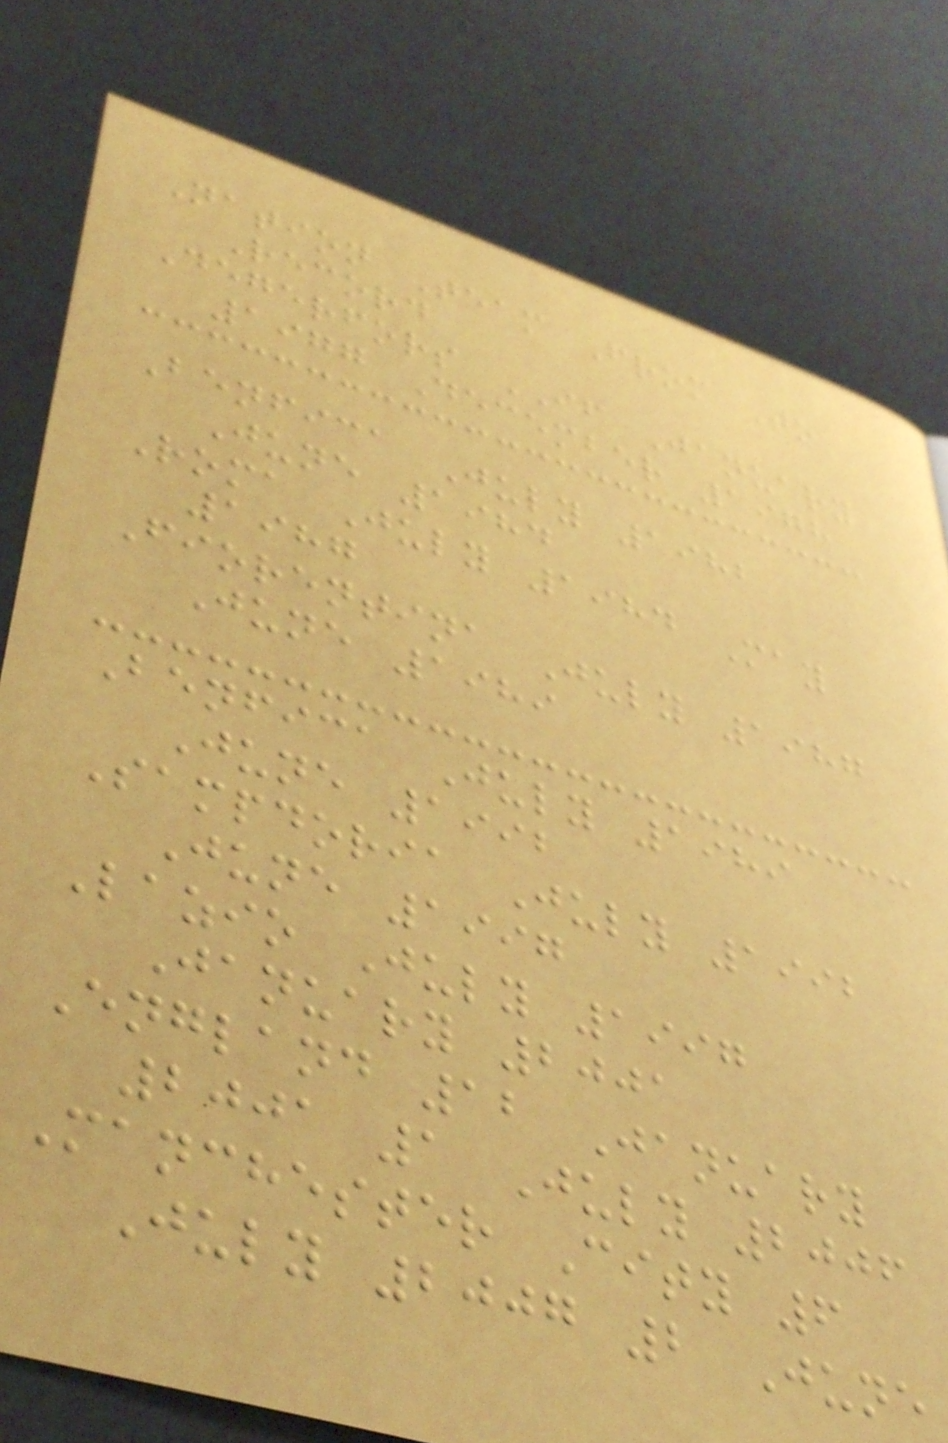Nation Team From To
Record
Degerfors IF January
1977 December 1978
Benfica July 1982
June 1984
Roma July 1984 May
1987
Fiorentina July 1987
June 1989
Benfica July 1989
June 1992
Sampdoria July 1992
June 1997
Lazio July 1997
January 2001
England 12 January
2001 1 July 2006
Manchester City 6
July 2007 2 June
